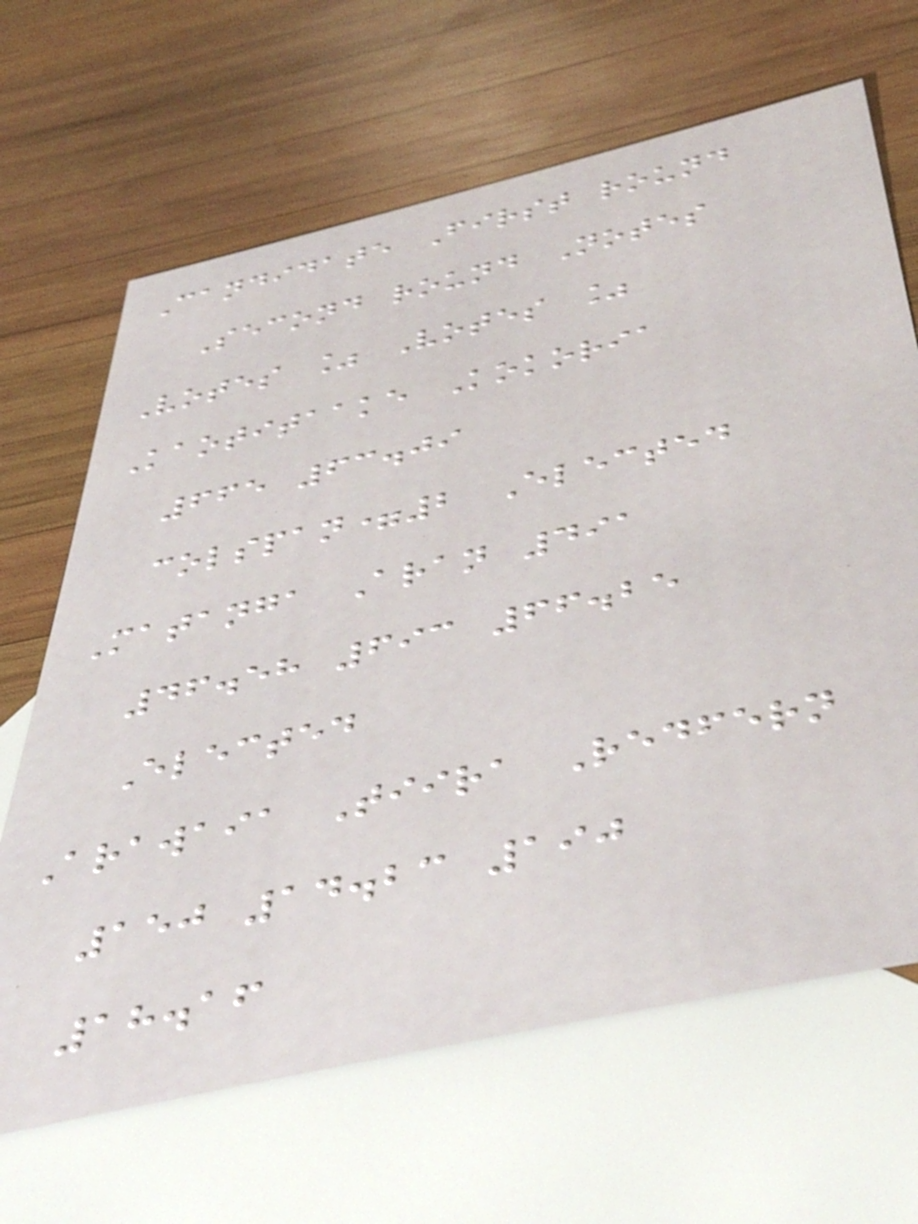Candidate First round
Second round Notes
Votes % Votes %
Kaotitaake Kokoria
665 63.09
colspan=2 Elected
Matanga Aran 491
46.58 693 66.25
Elected
Arawaia Tiira Redfern
150 14.23 190
18.16
